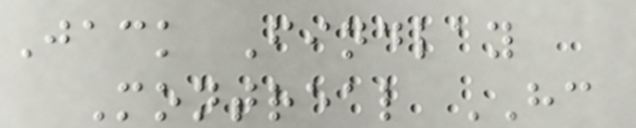Jack Findlay
Montreal HC
